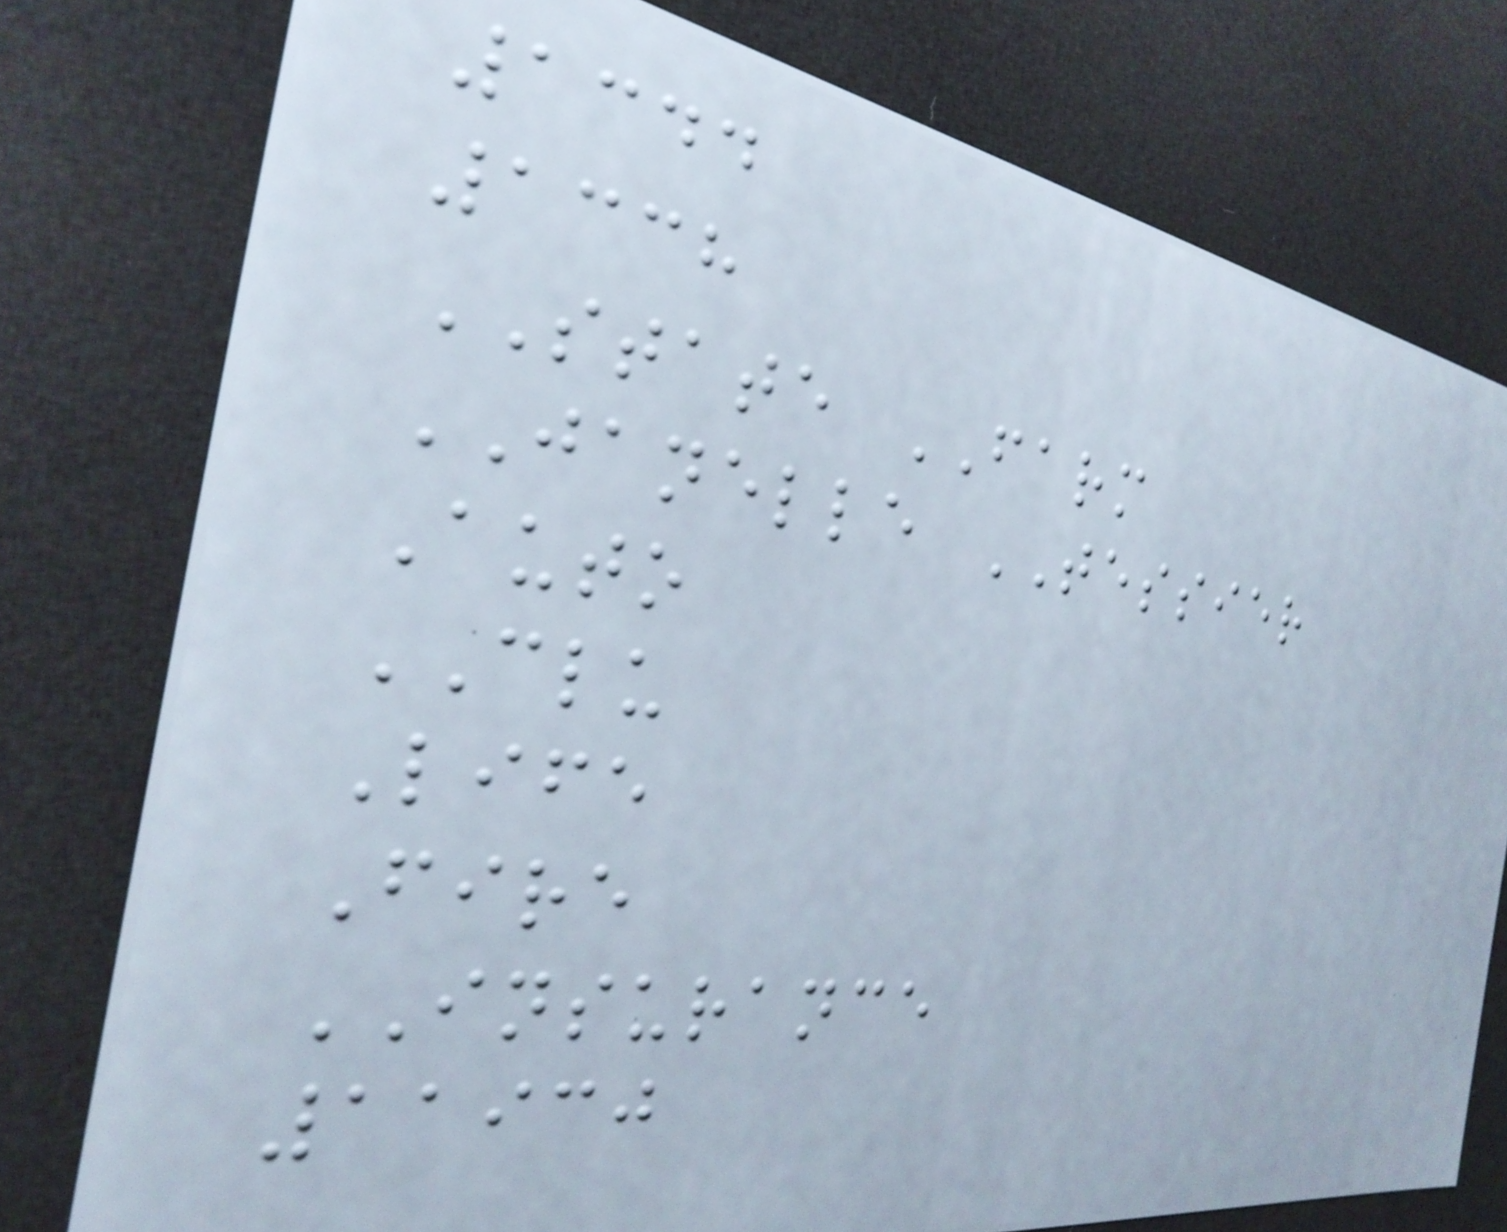1344
1338
STATE FARM
JANELLE TESSIER
Auto
CLU
Life
Fire
INSURANCE
11930
